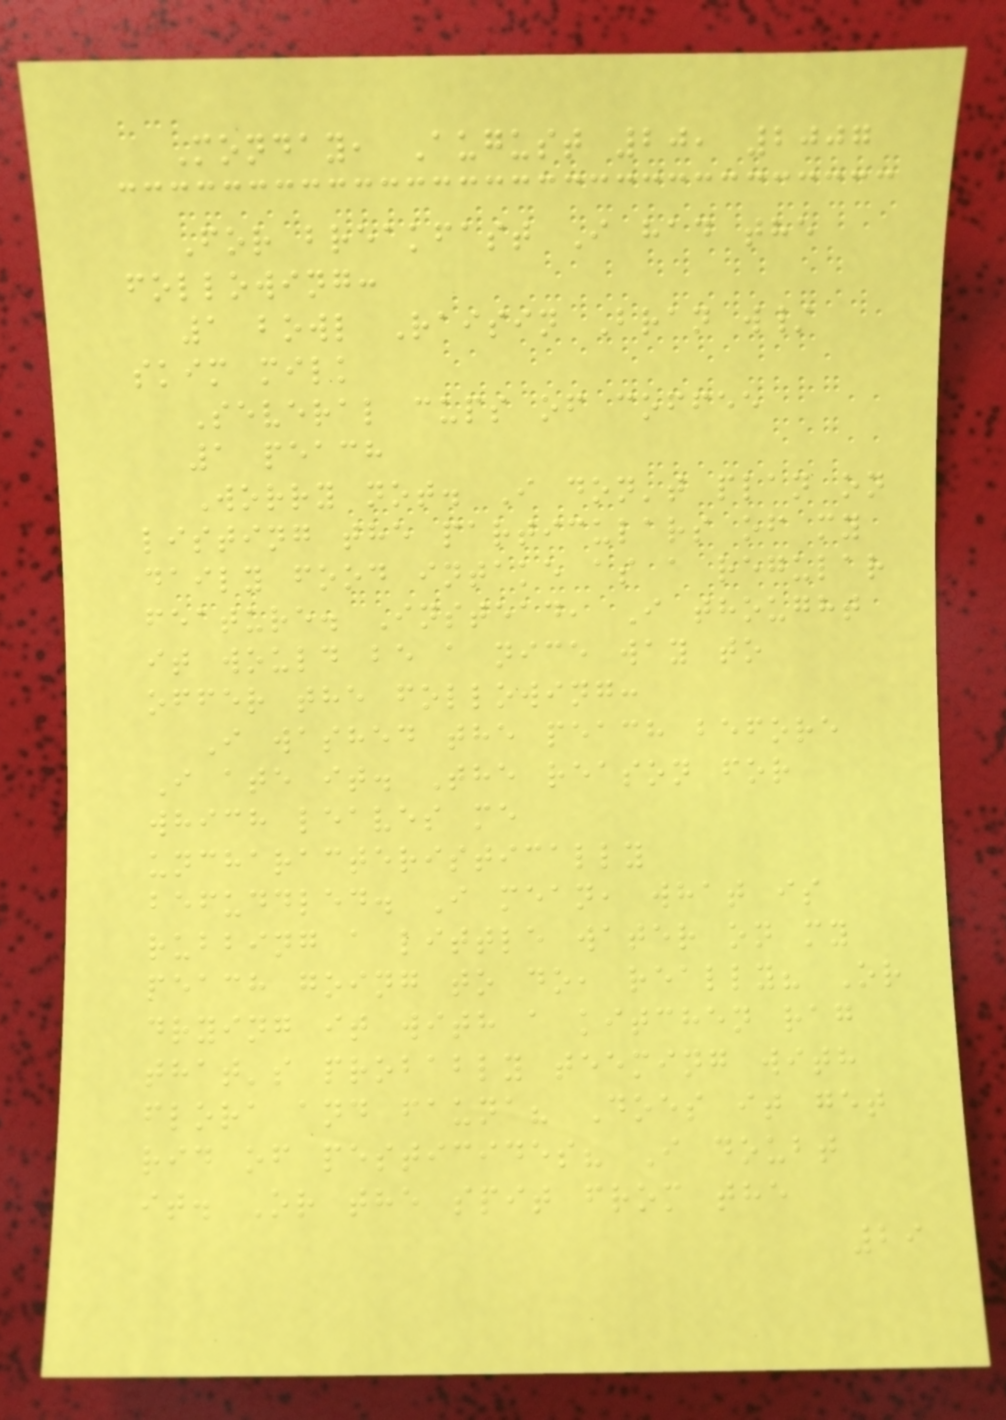Monday, August 20, 2007
For breakfast I had the
following:
1 bowl Raisin Bran w/
skim milk
Several cups of coffee
1 peach
Worry not. I don't plan on
listing the particulars of my
daily food intake as a regular
feature. Instead, I thought
it would be a nice way to
offer the following:
I washed the peach before
I ate it. The reason for
which leaves me
uncharacteristically
befuddled. I mean, what is
rubbing a little water on my
peach going to do, really? Or
drying it with a kitchen rag
that's probably teeming with
flora and fauna? Does it get
rid of pesticides? I doubt
it. Or the spit from the
29
